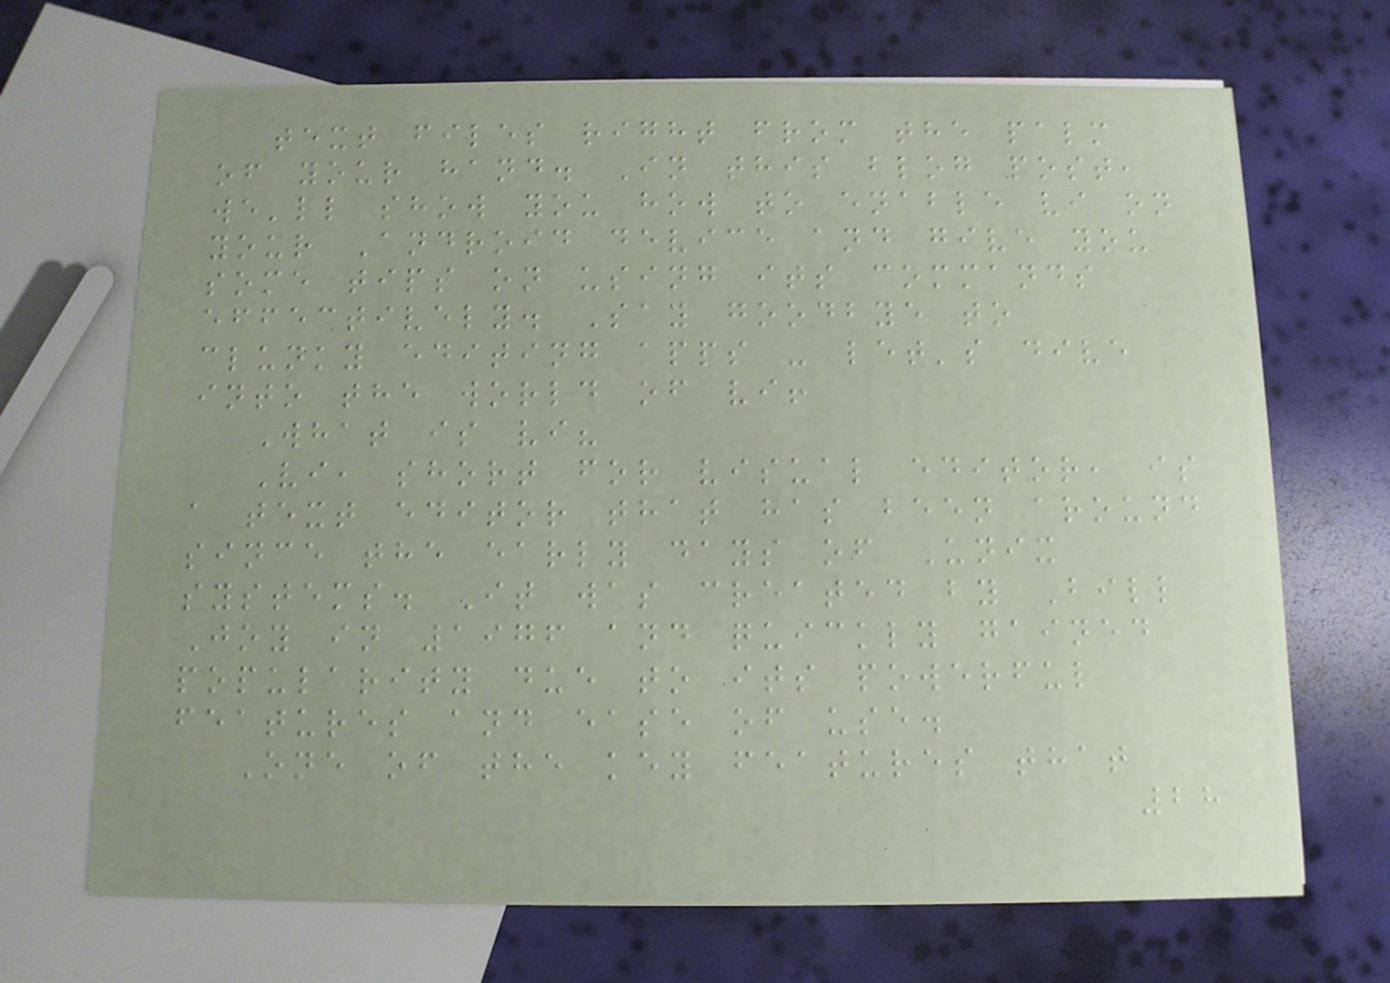text files right from the palm
of your hand. In this blog post,
we'll show you how to enable vi on
your Android device and give you
some tips on using its commands
effectively. Say goodbye to
clunky editing apps - let's dive
into the world of vi!
What is vi?
Vi, short for visual editor, is
a text editor that has been around
since the early days of Unix
systems. It was created by Bill
Joy in 1976 and quickly gained
popularity due to its powerful
features and ease of use.
One of the key features that
28
